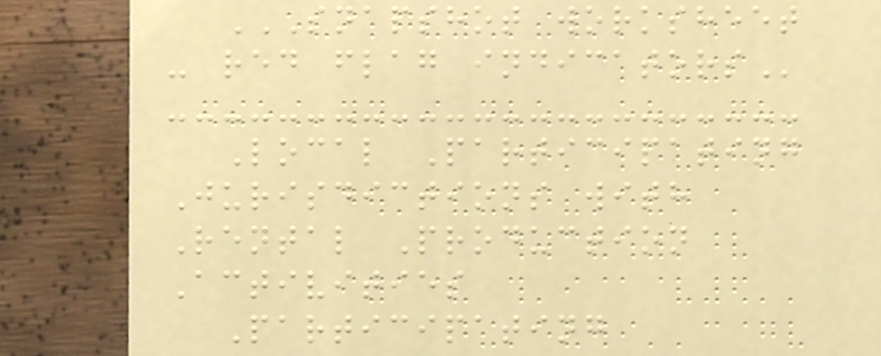SNAPSHOT WORKSHEET
- RED FLAG INDICATORS
Local Participating
Jurisdictions with
Rental Production
Activities
Participating
